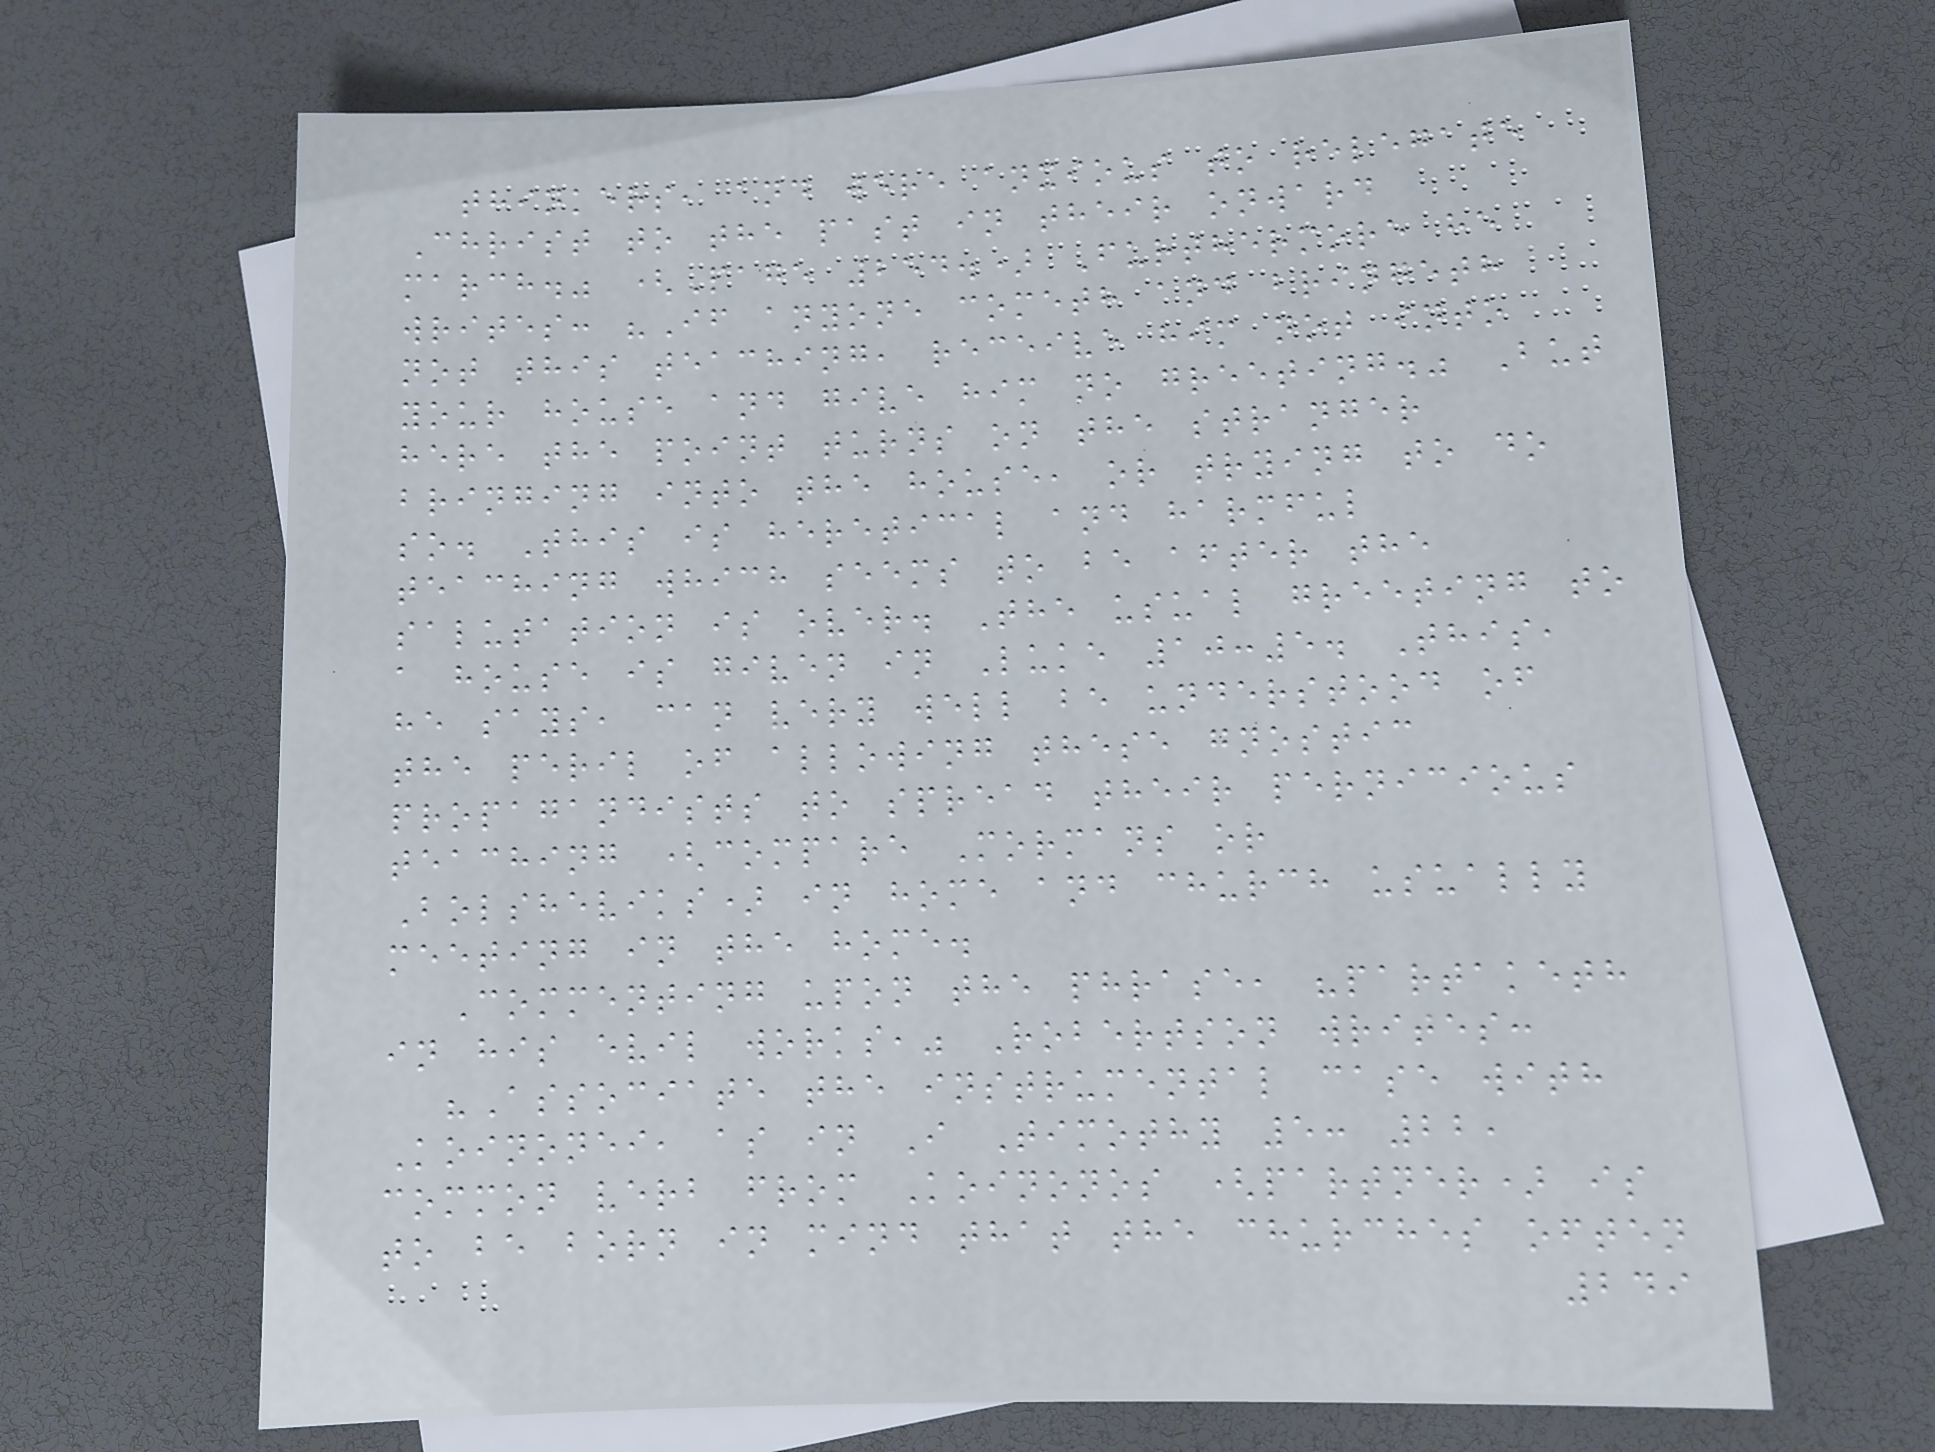thinkers, and were anxious to relegate
Christ to the past in their onward
march." (Page 254.) Furthermore he
writes: "If anyone cometh and bringeth
not this teaching, receive him not into
your house and give him no greeting." But
here the point turns on the stranger
bringing into the house, or trying to do
so. This is heretical and harmful
teaching which seems to be after the
salutation is over. The usual greeting to
a house is given in Luke 10:5. This,
he says, can very well be understood of
the peril of allowing these gnostic
propagandists to spread their pernicious
teaching (compare Mormans or
Bolsheviks) in home and church usually
meeting in the home.
Commenting upon the phrase, "partaketh
in his evil works," Robertson writes:
"Associate the instrumental case with
Koinonei, as in I Timothy 5: 22,
common verb from Koinonos (partner) is
to be born in mind that the churches often
249
